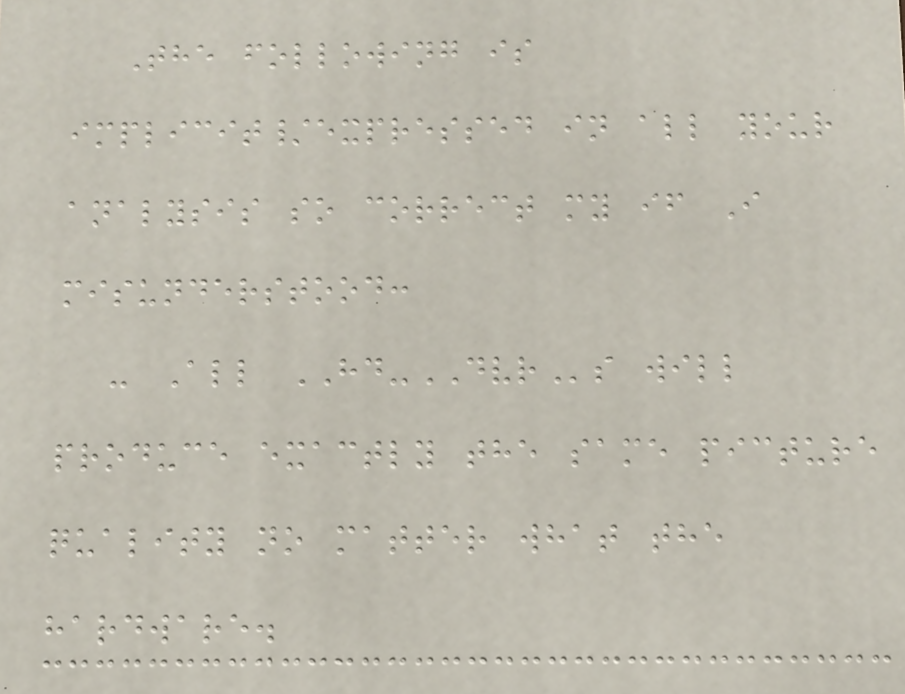The following is
implicit/expressed in all your
analysis so correct my if I
misunderstood:
- All HD-DVRs will
produce exactly the same picture
quality no matter what the
hardware.
